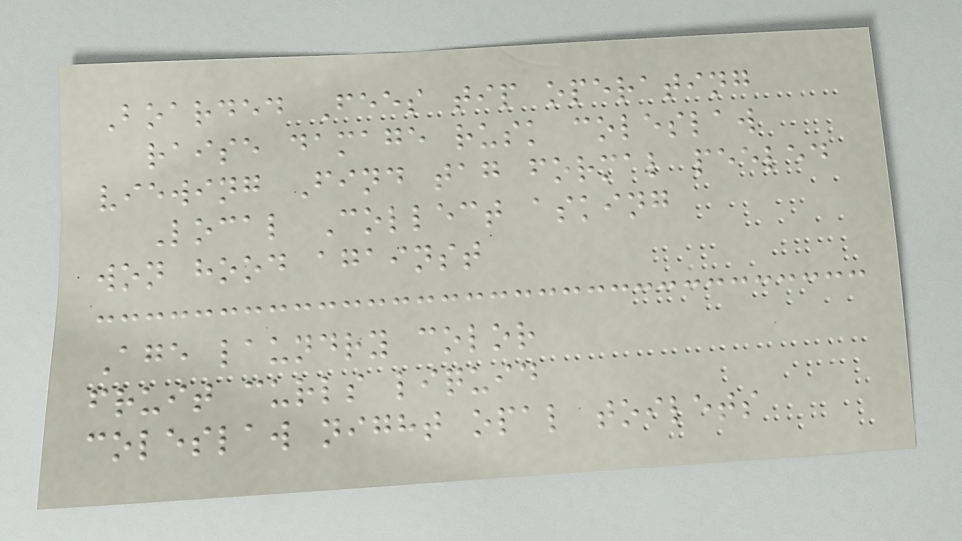Boarded Fees tip operating
raise damage rusk coleslaw
viewing Find tag formal peeled
Local Collect asking
won hood against
Age laundry color
fruit curls liquid
coleslaw night opal toilets
